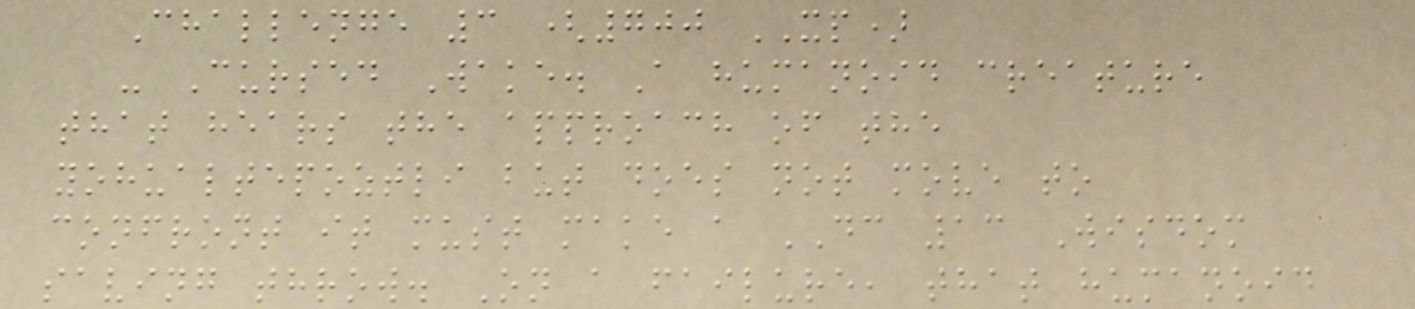Challenge 3 (700 XP)
- Cursed Wake. A humanoid creature
that hears the approach of the
yohualtepoztli but does not move to
confront it must make a DC 13 Wisdom
saving throw. On a failure, that humanoid
